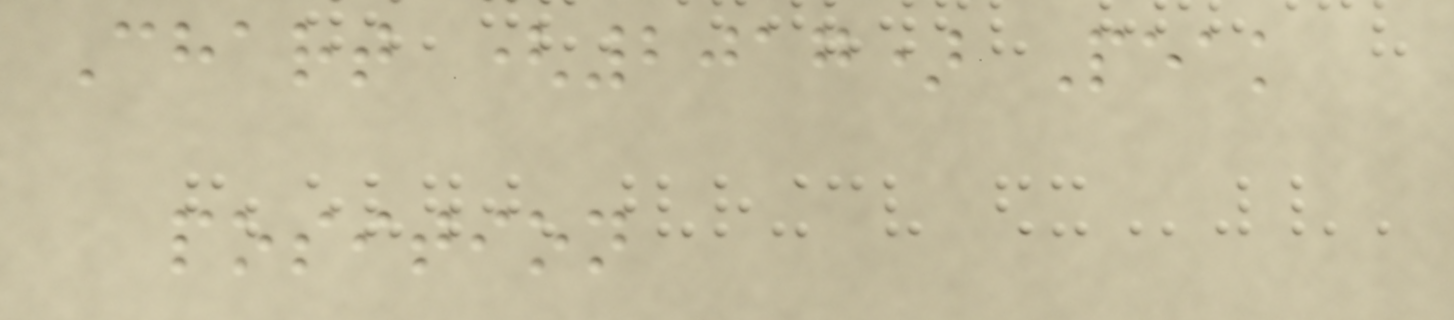Chart (2017) Peak
position
